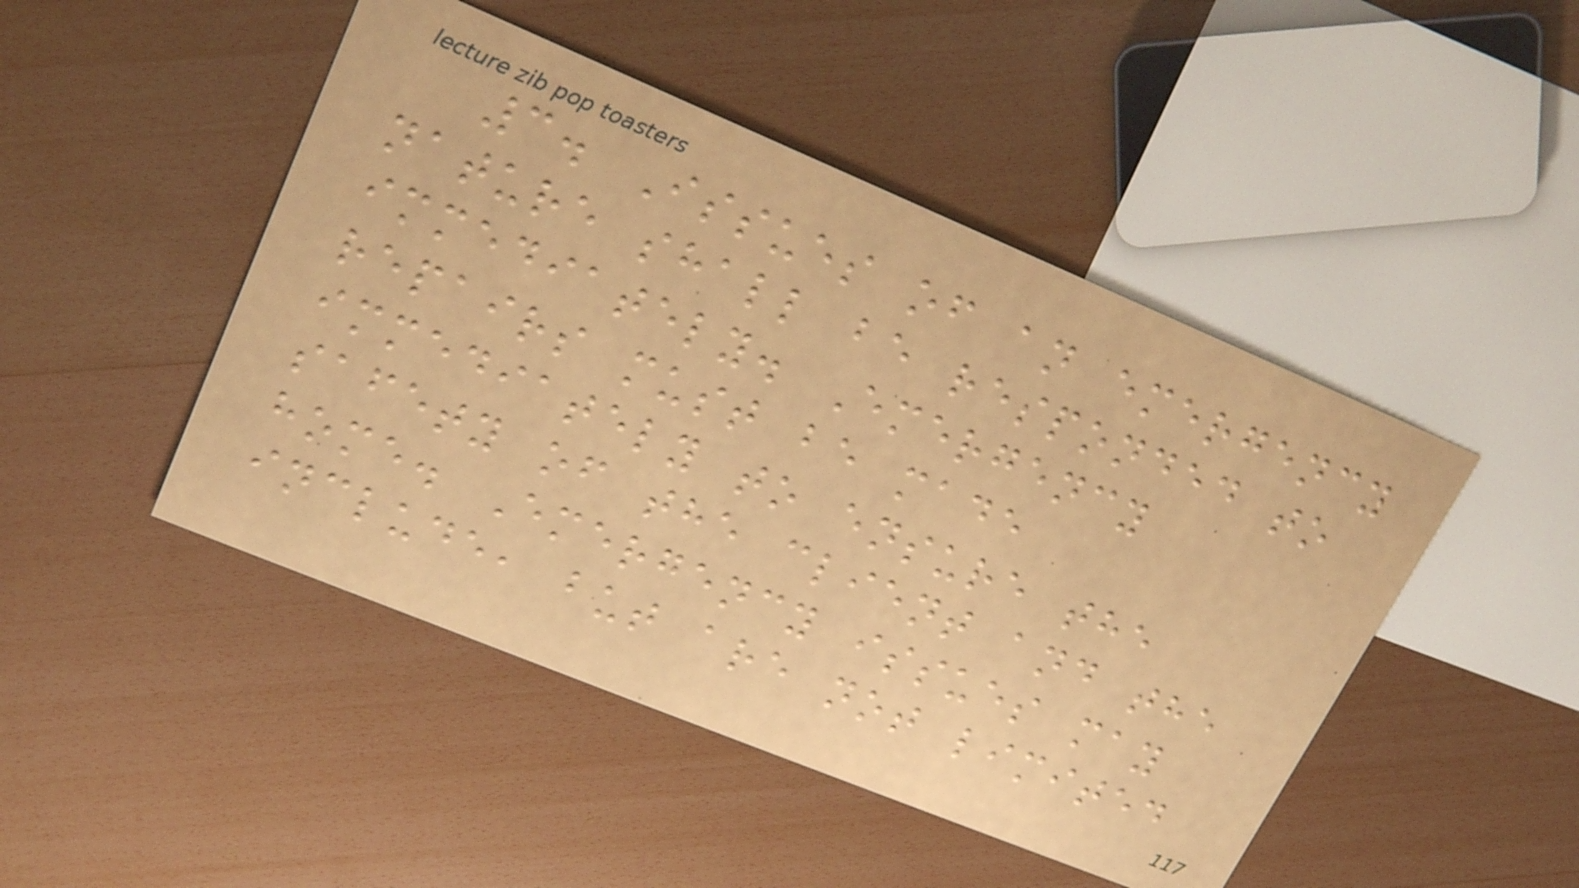3. Issues of an emergency
nature shall be responded to
immediately. Emergency
repairs must be made
immediately to ensure the
safety of the client and the
home. Emergency issues may
include, but are not limited
